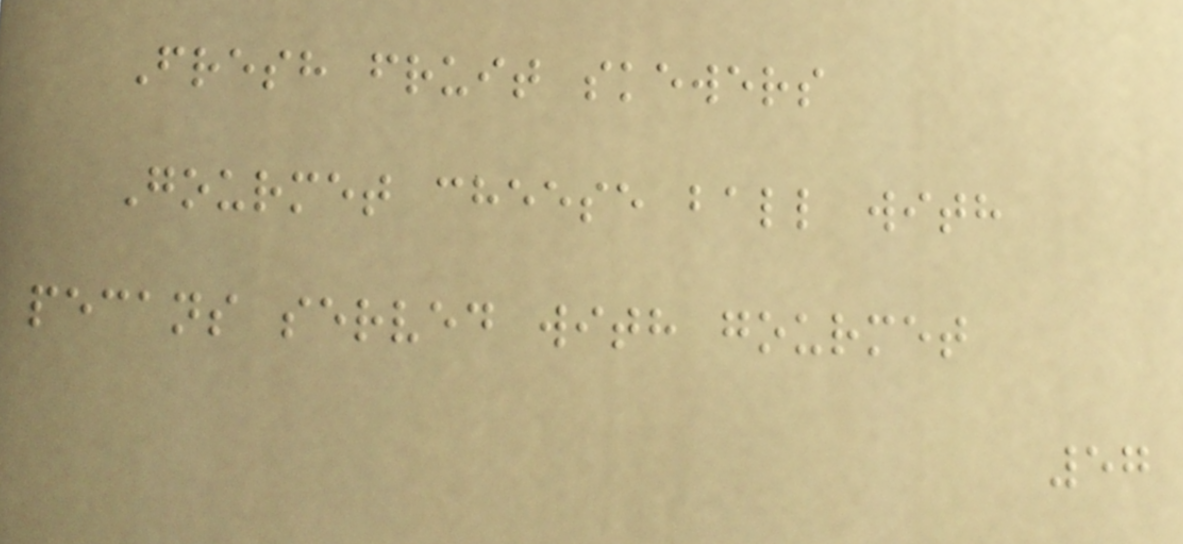Fresh fruit skewers
Gourmet cheese ball with
pecans served with gourmet
57
